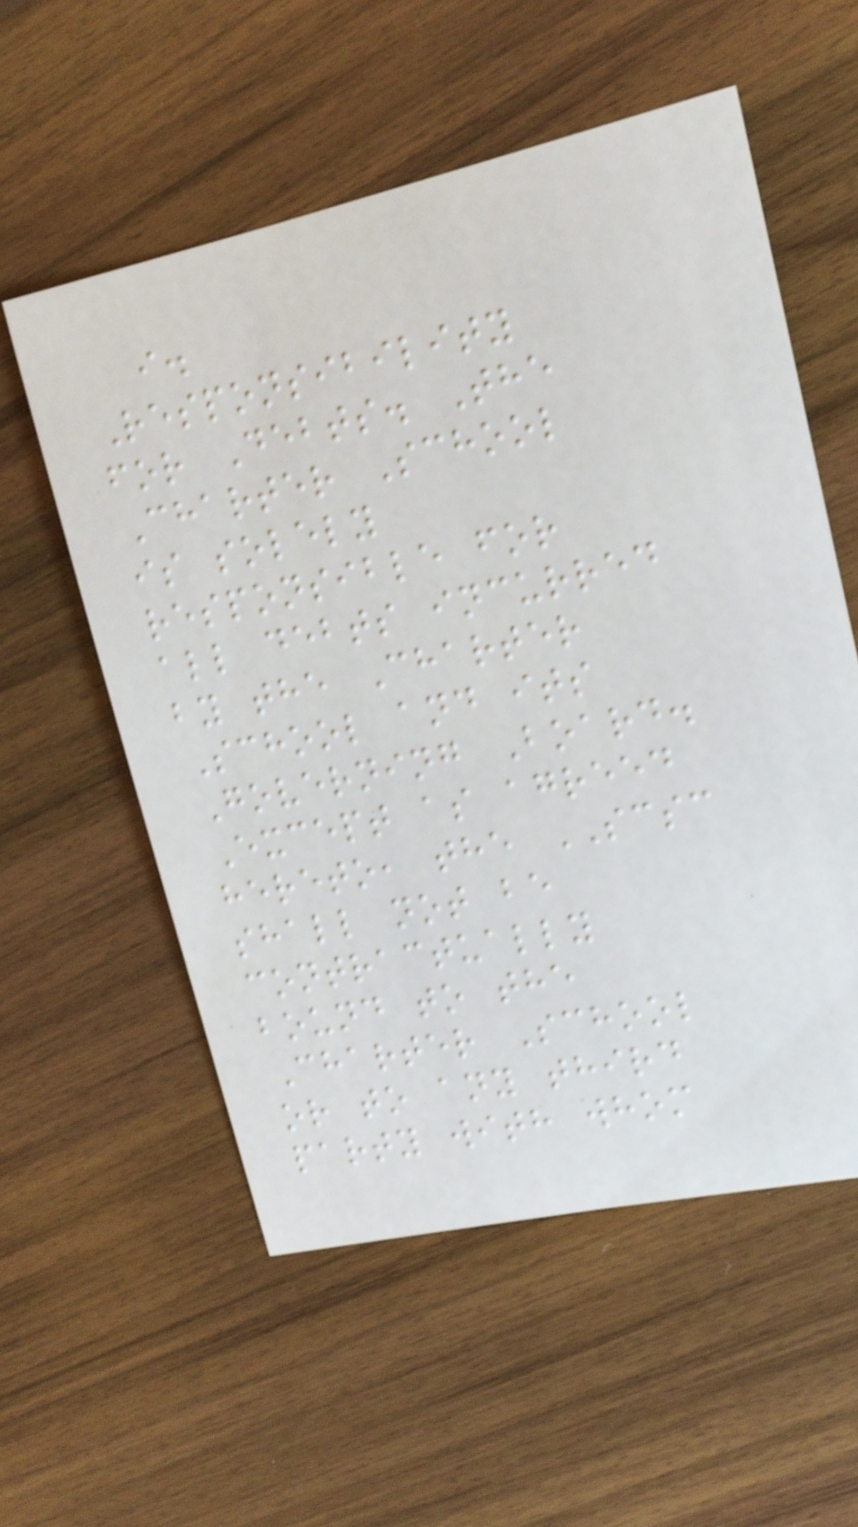i.
Responsibility
for Debts. The
Charter School
is solely
responsible for
all debts incurred
by the Charter
School and its
Governing Board.
Except as agreed
hereto, the SCSC
shall not be
contractually
bound to the
Charter School
or to any third
party with whom
